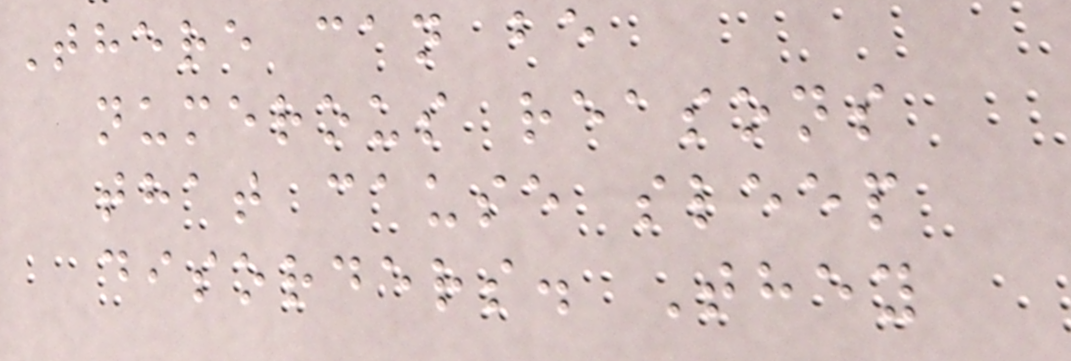There can be
numerous reasons
that cause sleep
disorders. They
